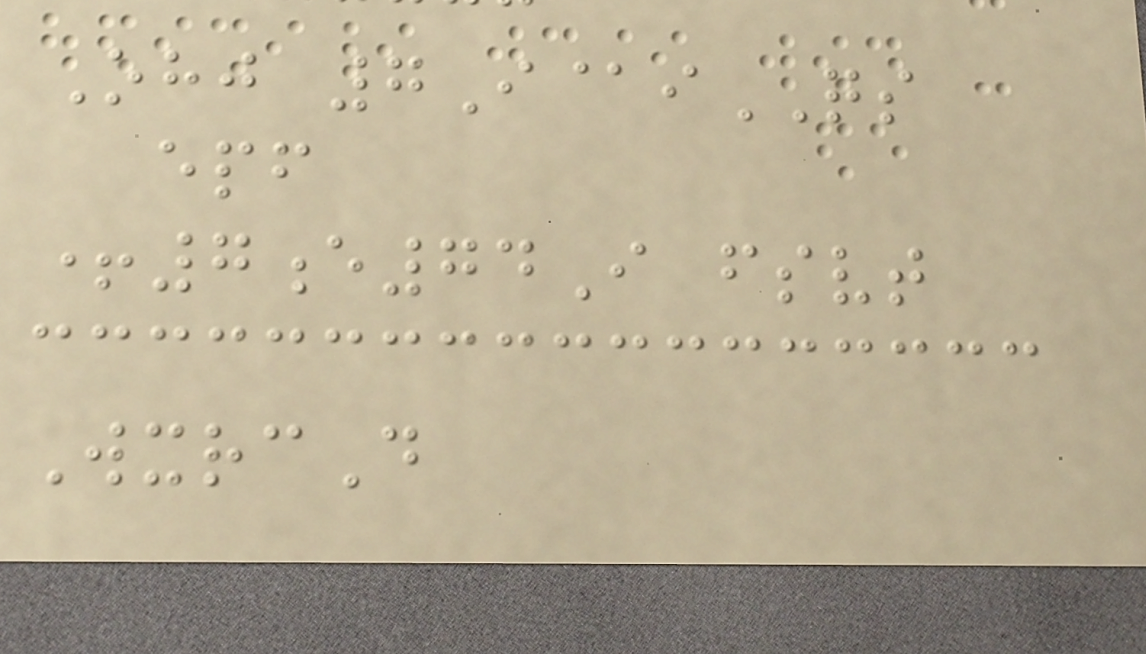Ohj 7I@iQS
epf
+7e74I fsvt
WxrcD
